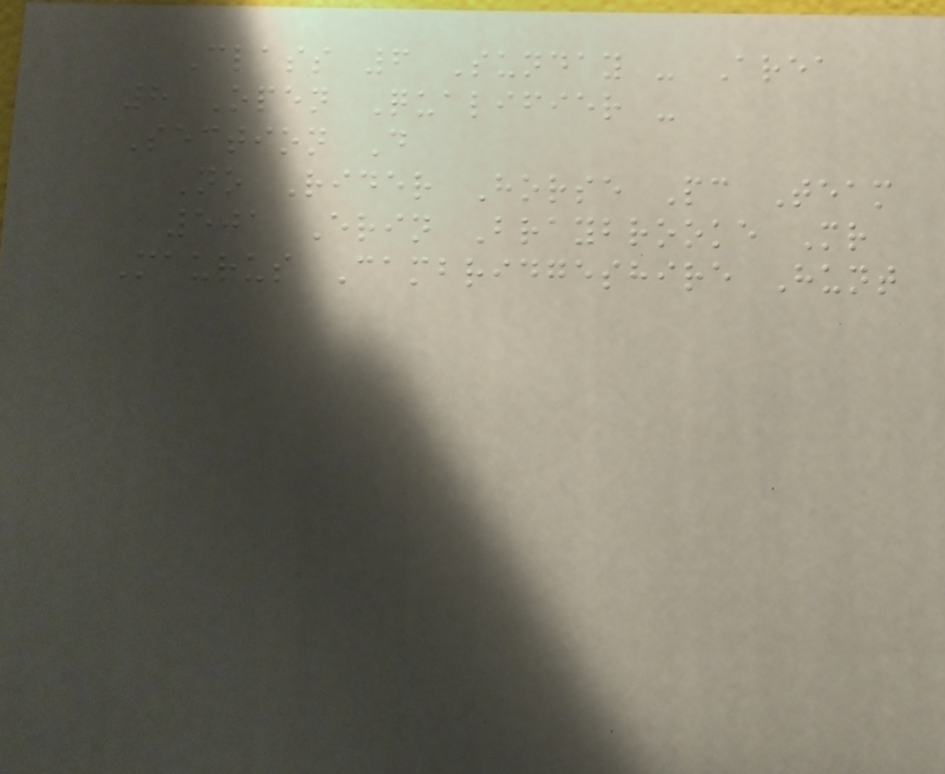Class 6 Sunday - Area
8 Open Qualifier -
Section D
No Rider Horse Pc Team
501 Erin Braybrooke Mr
Maurus Cambridgeshire Hunt
